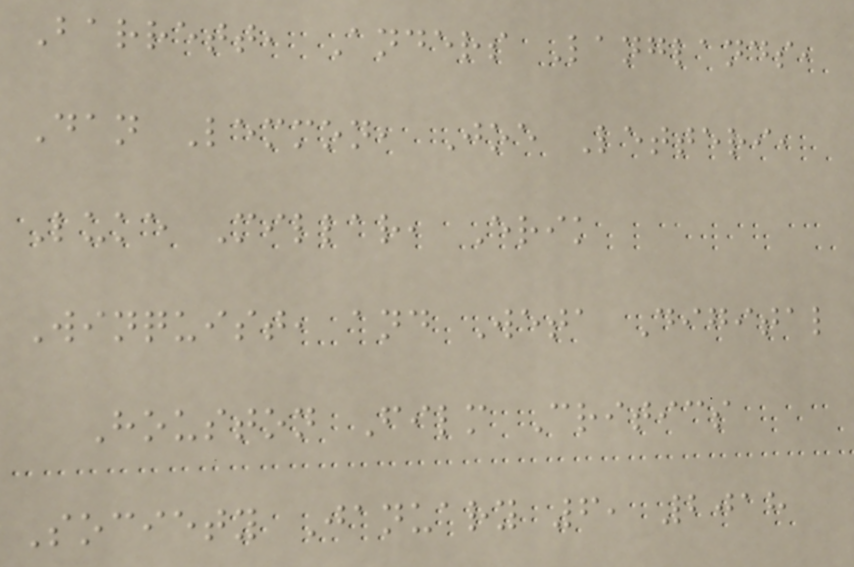Barrett, Anders Langlands,
Dan Lemmon, Joe Letteri,
Luke Millar, Erik
Winquist, and Weta Digital
Houston Film Critics
Society January 6, 2018
